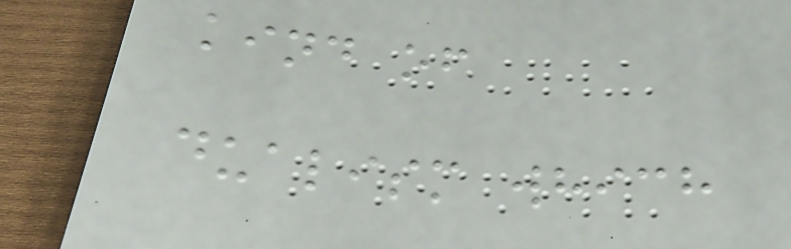kind of
dualism which
